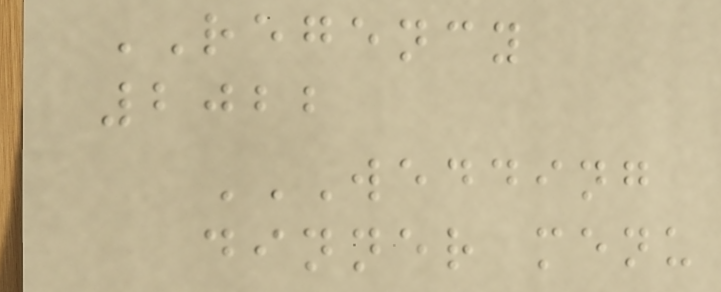REGENCY
2022
WEDDING
DINNER MENU
